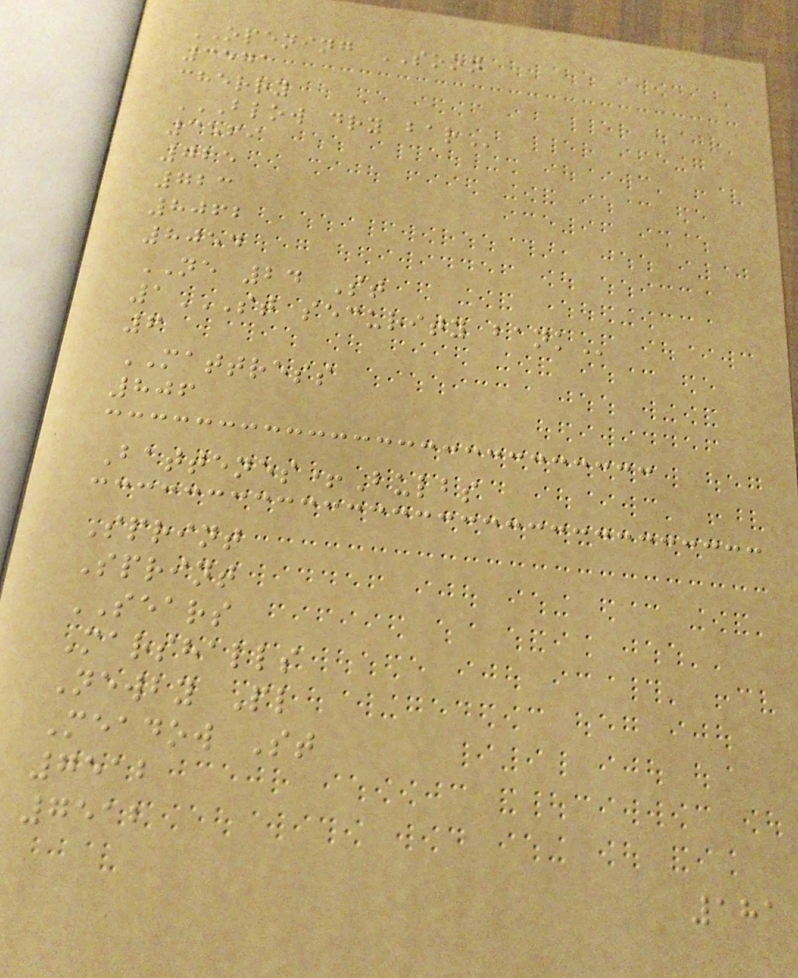OPENING SOON
3571
cherry
BLOW DRY BAR
3569
725
723
8062
8054
NE 24 St
1ST SECURITY BANK
6
MATTRESS
806
Battenes+Bulbs
Sprint
Sprint
SEARS
Marshalls
Newby Pl
Meadow St
7512
7512
181
